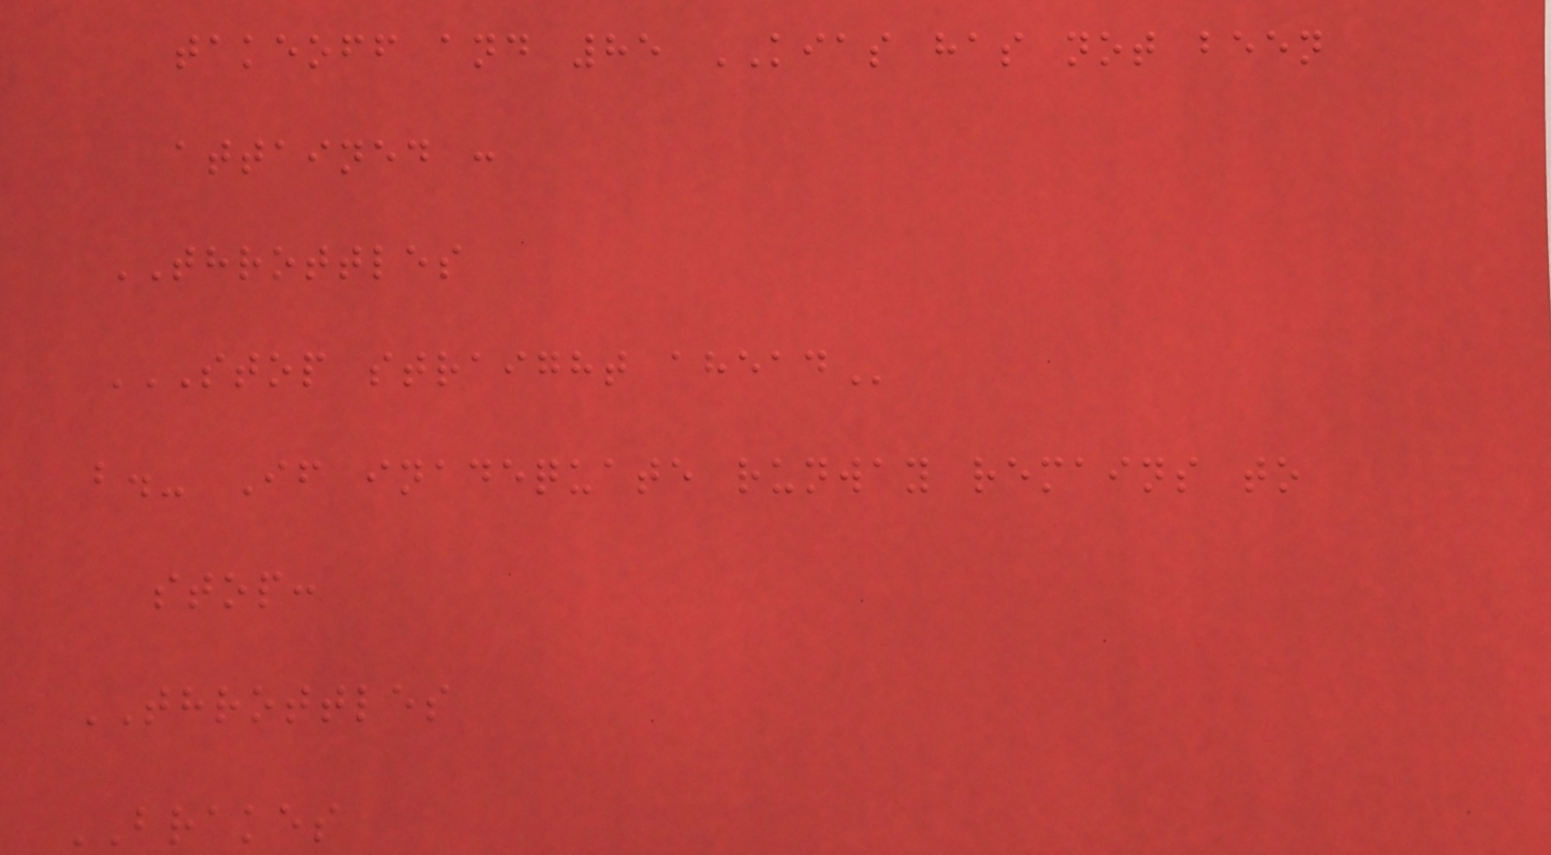takeoff and 85 KIAS has not been
attained :
THROTTLES
STOP STRAIGHT AHEAD
b.- If inadequate runway remains to
stop:
THROTTLES
BRAKES
